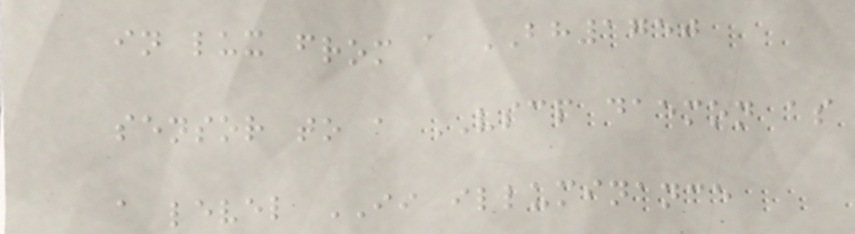in lux from a BH1750
sensor to a VSCP daemon as
a level II illuminance
